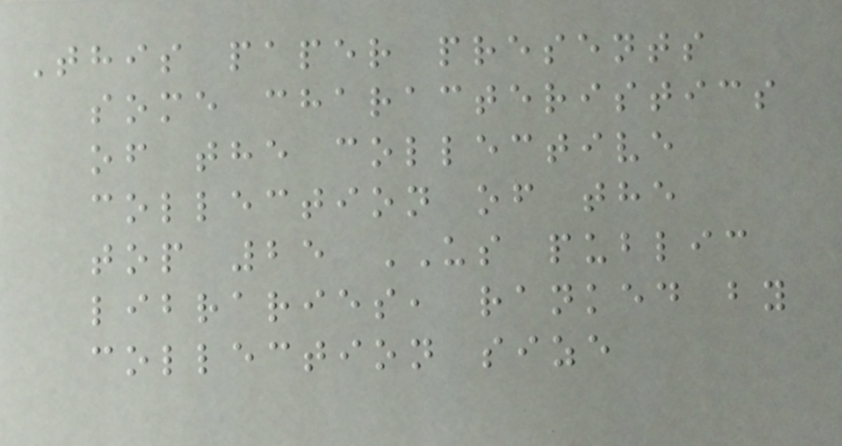This paper presents
some characteristics
of the collective
collection of the
top 25 US public
libraries, ranked by
collection size
